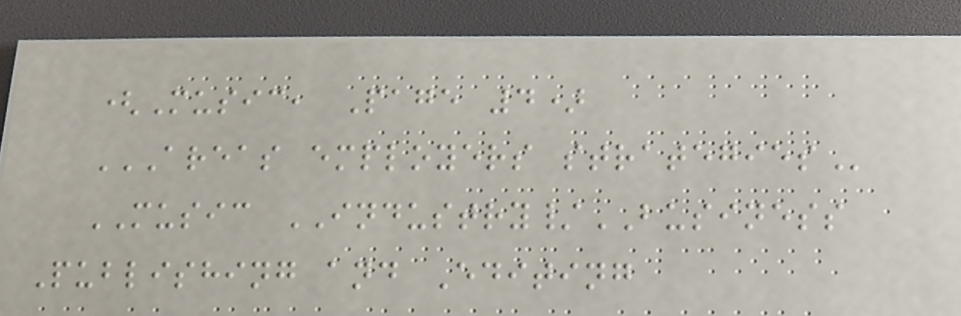(Music, Page 4)
AREAS EMPLOYERS STRATEGIES
MUSIC INDUSTRY/BUSINESS
Publishing and Editing
